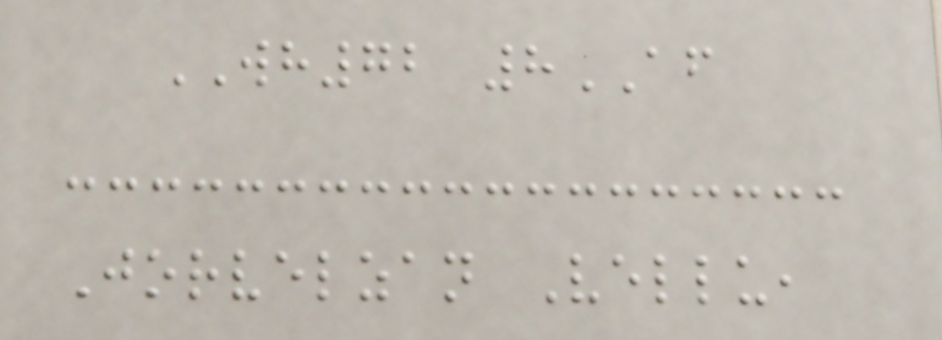WH72 8AF
Jorvelzan Vellu,
